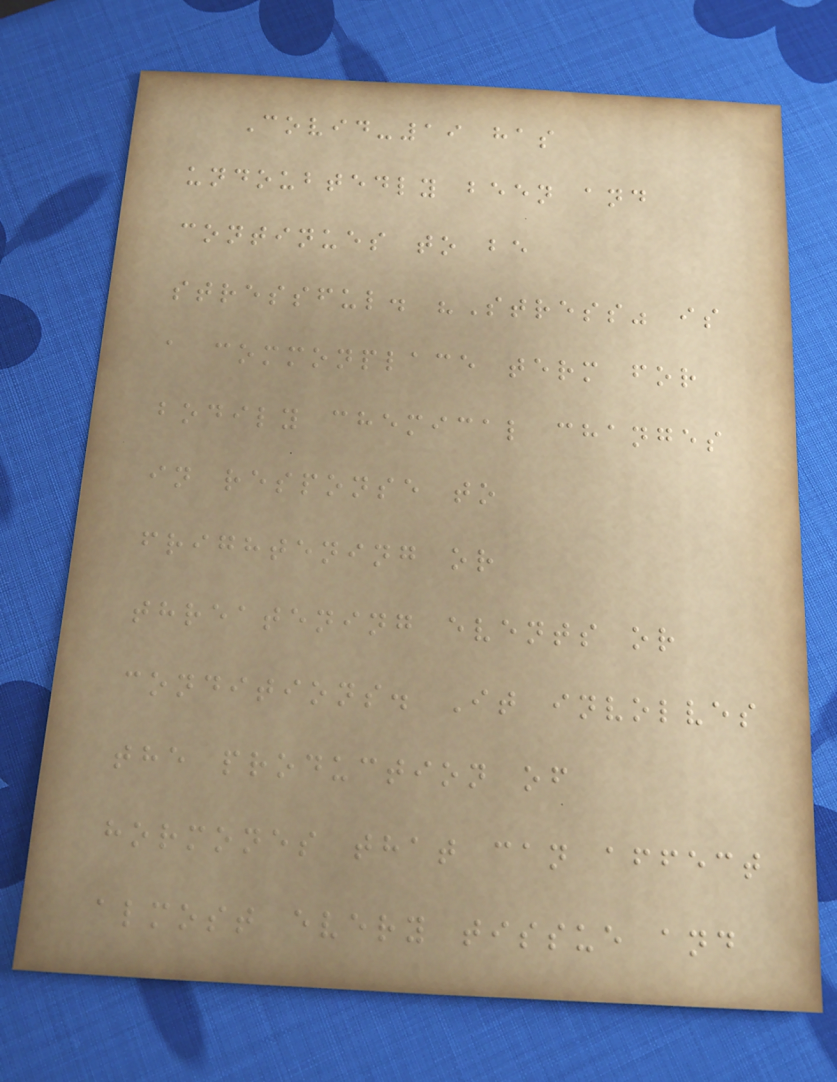Covid-19 has
undoubtedly been and
continues to be
stressful. "Stress" is
a commonplace term for
bodily chemical changes
in response to
frightening or
threatening events or
conditions. It involves
the production of
hormones that can affect
almost every tissue and
